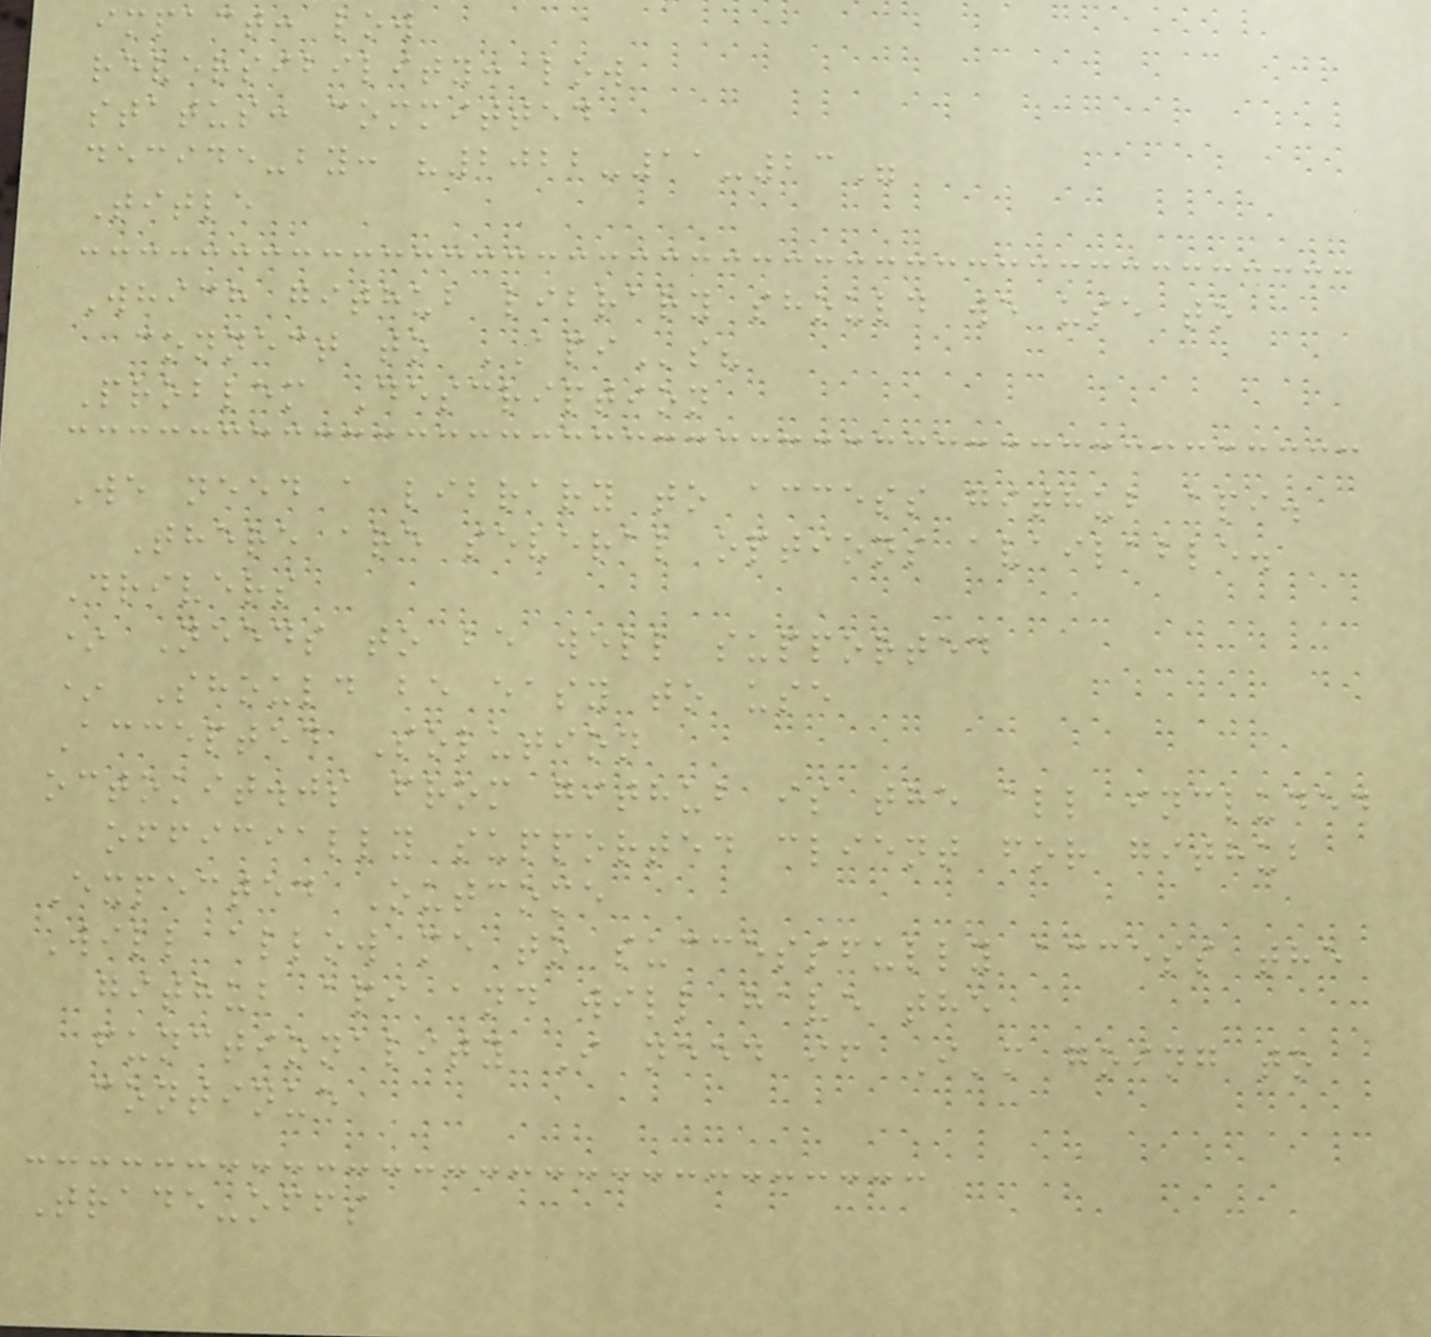impact: low
reversibility: low
status: committed
decide-by: "2022-11-23"
Title
Which github library should we use to
connect to APIs?
Problem Description
We need a library to access github api.
There are several options available.
Drivers
* Needs to be well supported
* Should be easy to use
Accepted Solution
octokit.js from github is the all included
officially supported client for github
Expected Outcome
Will allow me to successfully access the
github api and will have the
functionality I need if I'm going to
continue
Trade-offs
